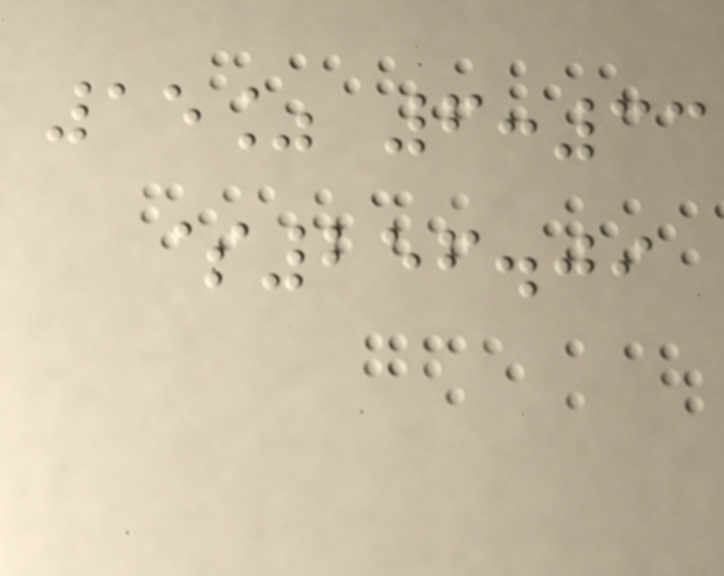15% 6:33
$256.09
